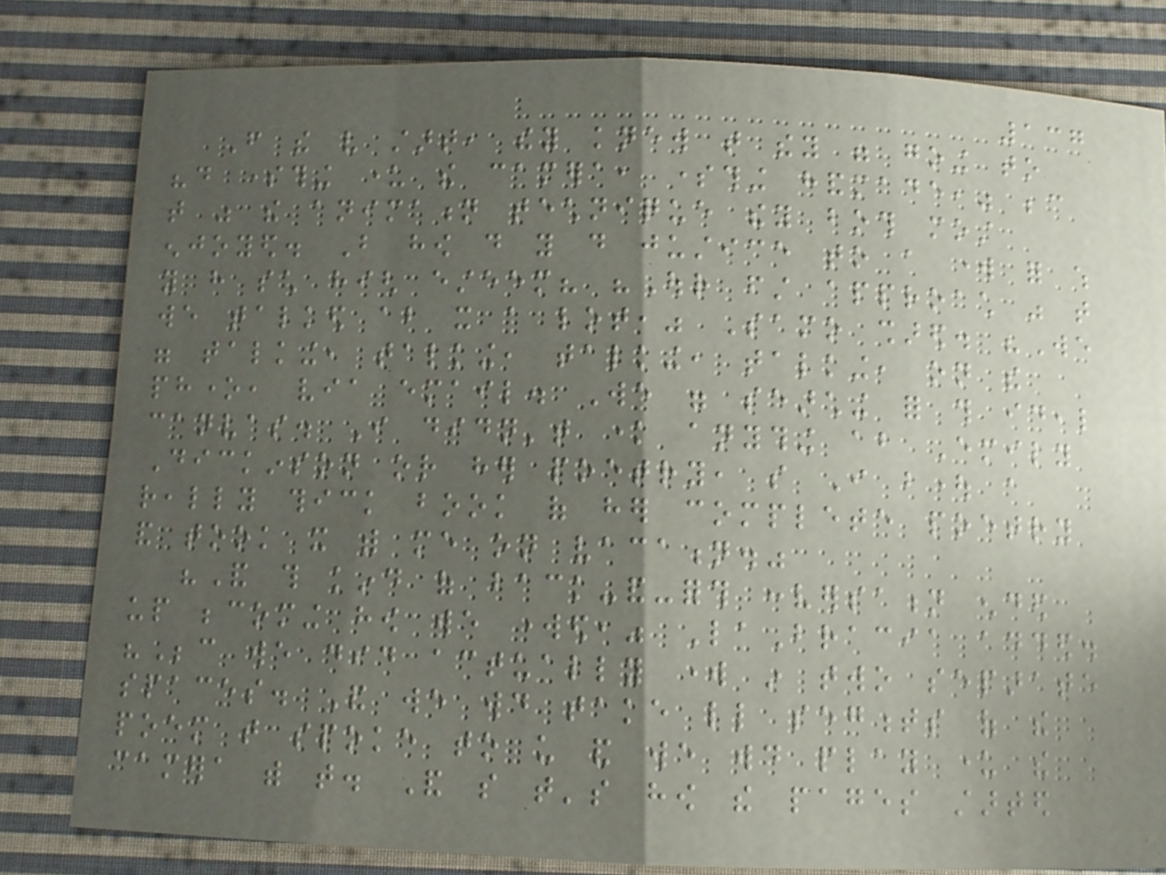137
From the very start, they knew that they were going to
"do something under the camera, something handmade," because
that was the animation technique they both most
enjoyed. But how do you do justice to a work for which
you have such high esteem? "Our first approach was that
we talked about it a lot," Samo shared. "We
were talking, talking, talking, talking, on the
phone, via email. We were searching for this ideal
canvas. I didn't know anything about Emily
Dickinson or her poetry, so I bought a
really thick book of her complete poetry
and took it with me on vacation."
"And this kind of back-and-forth conversation ended
up becoming how we worked," LaBracia added.
"Because we did actually work in two separate
spaces. And we would take little segments of the
poem that spoke to us and we would play under the
camera with that. And so that's how the pages started
